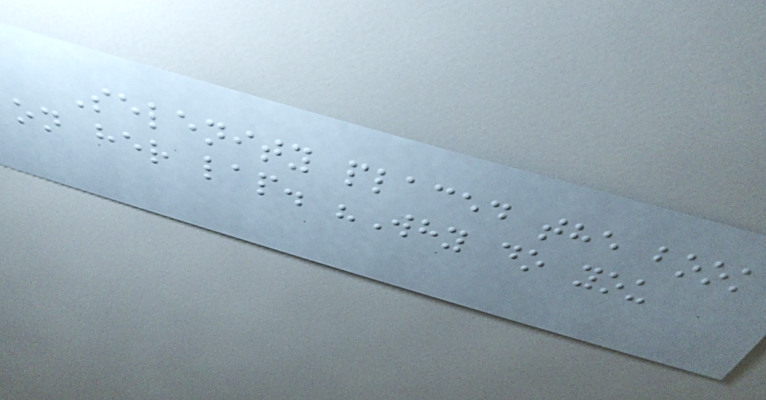Selenity placed the book
on her lap. "Why do you
